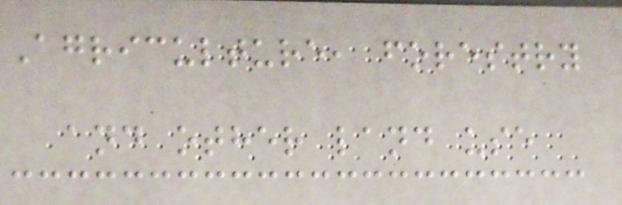Agriculture, forestry
and other land use
